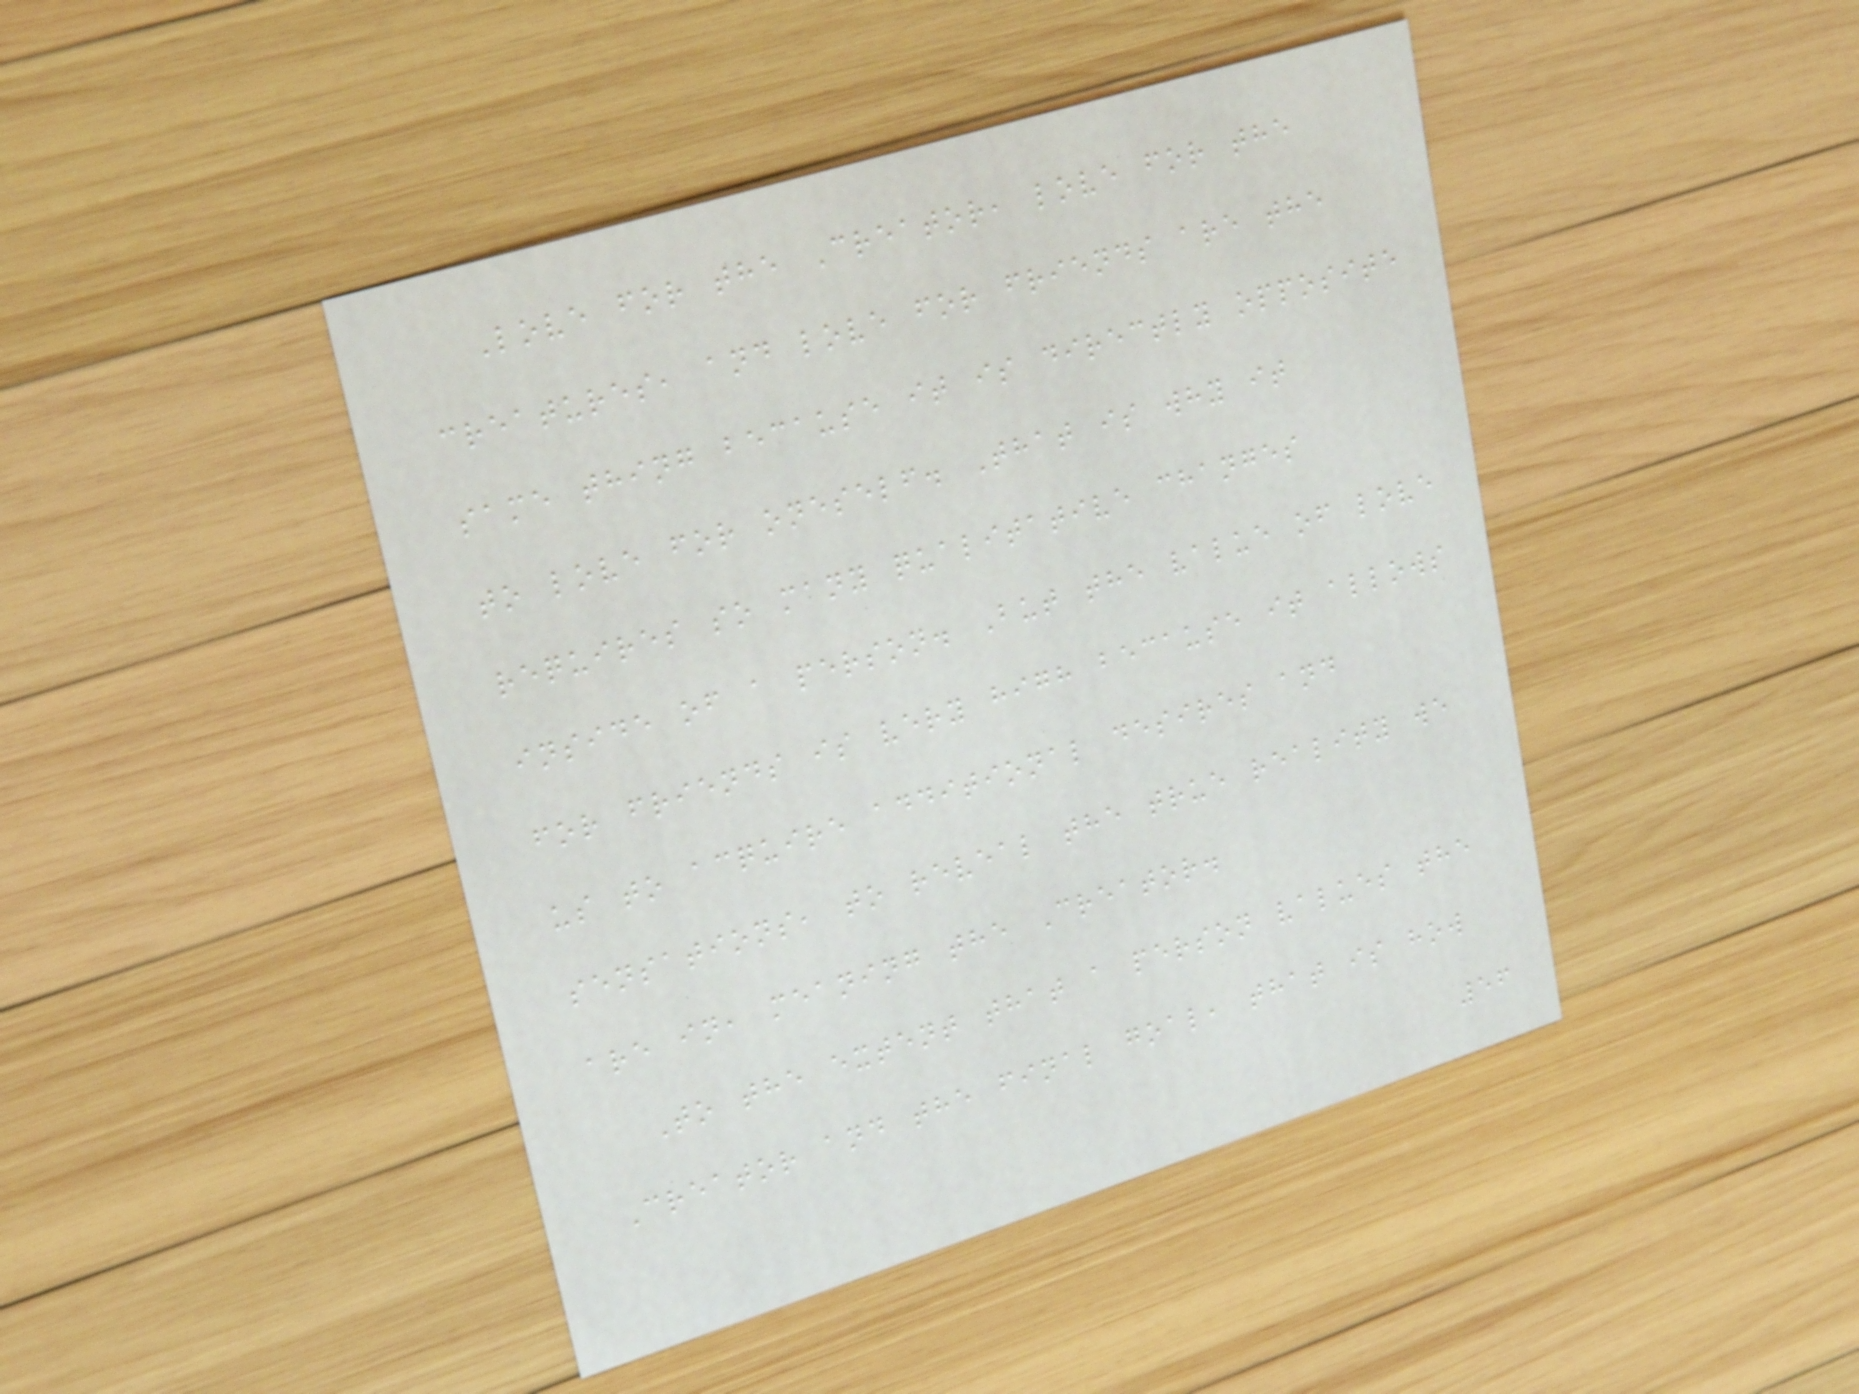Love for the Creator, love for the
creatures, and love for friends are the
same thing because it is directly opposite
to love for oneself. That is why it
requires so many qualitative changes
inside of a person. But the value of love
for friends is very high because it allows
us to acquire additional desires and
sensations, to reveal the true reality we
are in, meaning the Creator.
To the extent that a person values the
Creator and the final goal, that is how
56
